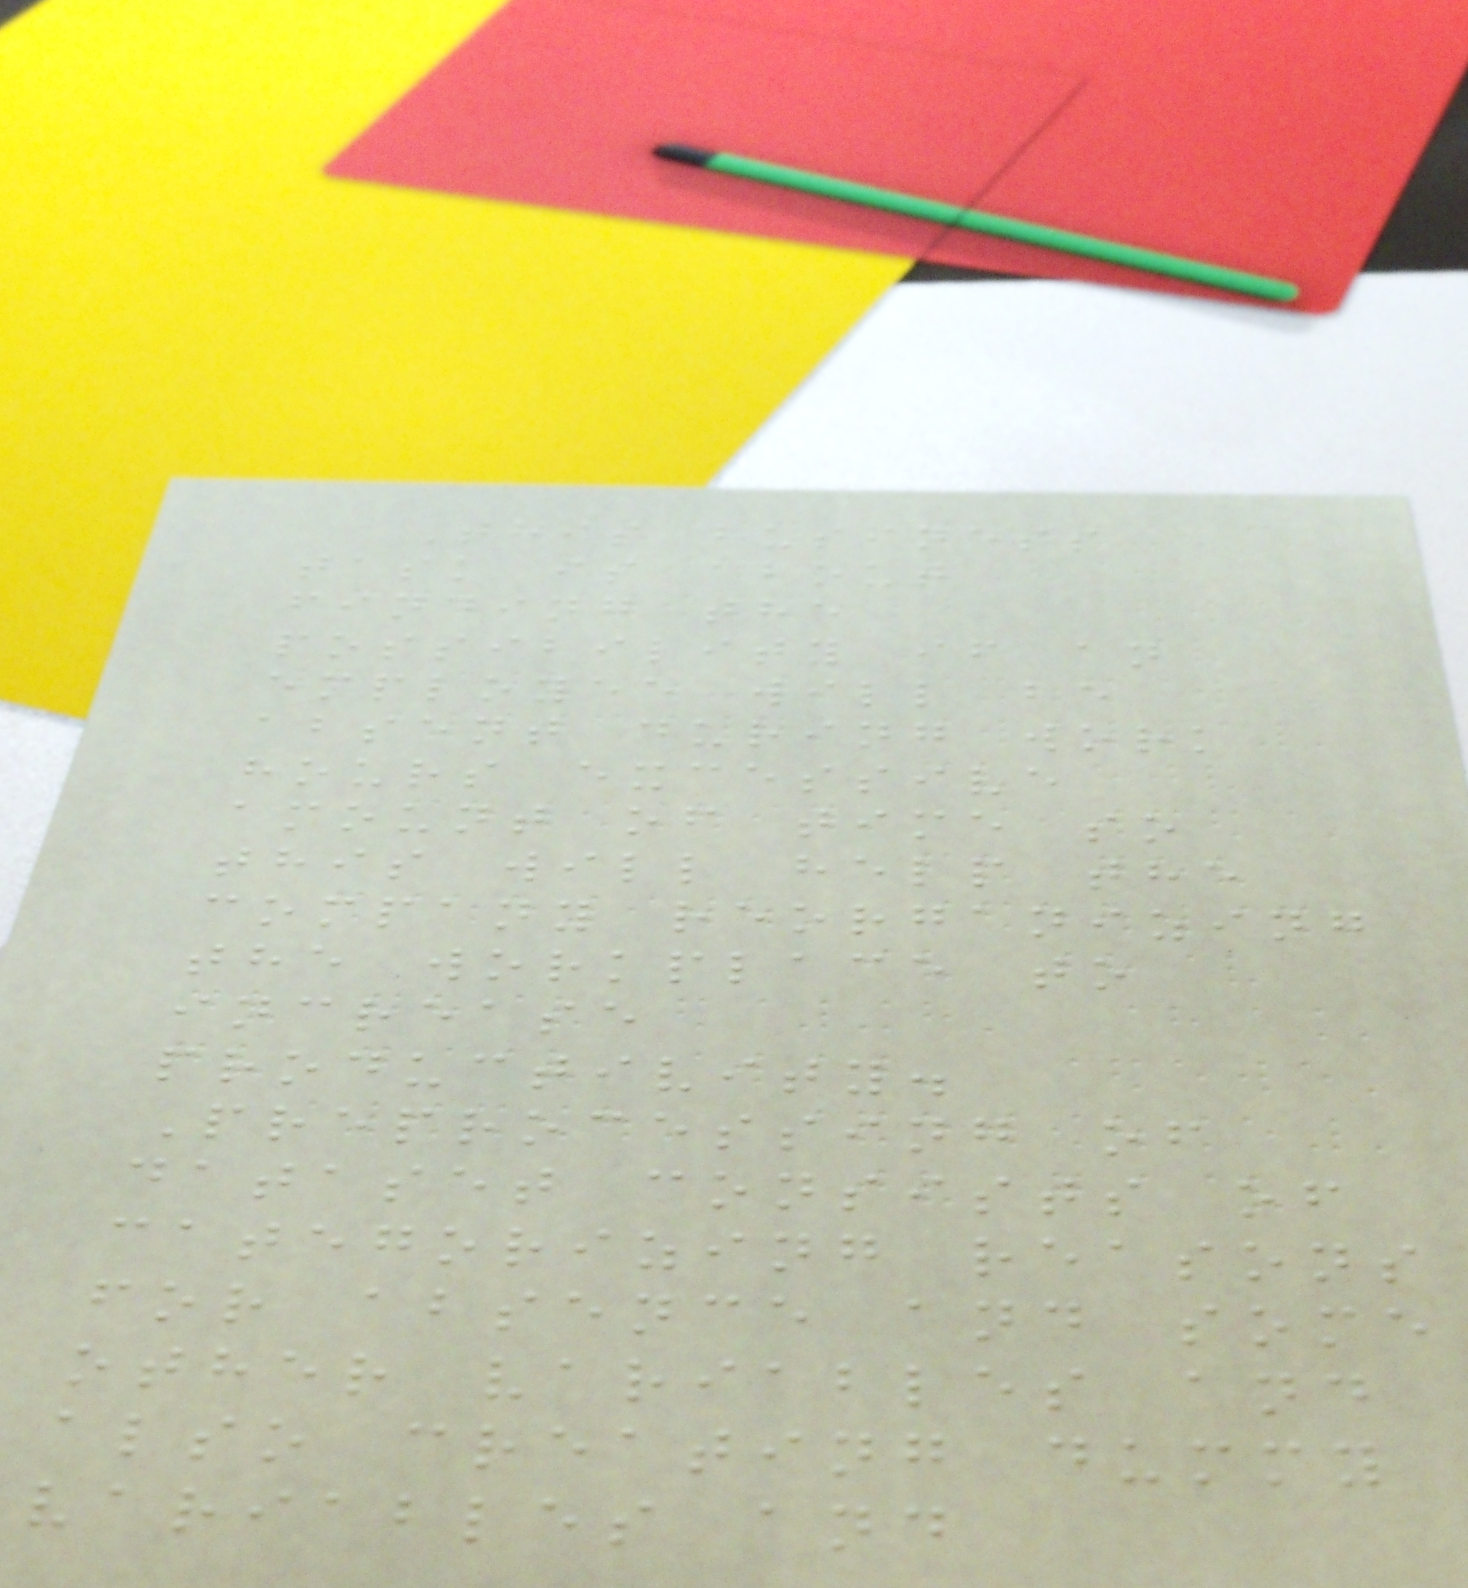This business
task is about
finding the
possibility if an
employee will be
absent during work
hours excessive
amount of time so
this will help the
company reorganizing
the workplace to
increase
productivity.
Preprocessing of
dataset consists of
categorizing reasons
for absence and some
other variables and
also creating dummy
variables and
